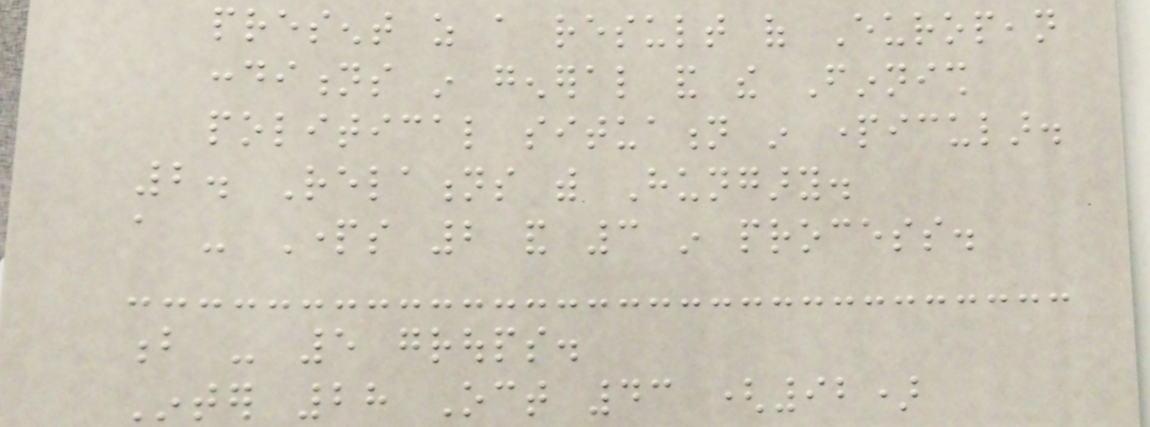present as a result of European
conditions in general and the Finnish
political situation in particular.
2. Relations with Hungary.
a - Parts 2 and 3 in process.
b - 5 groups.
Inter 28 Oct 43 (92)
